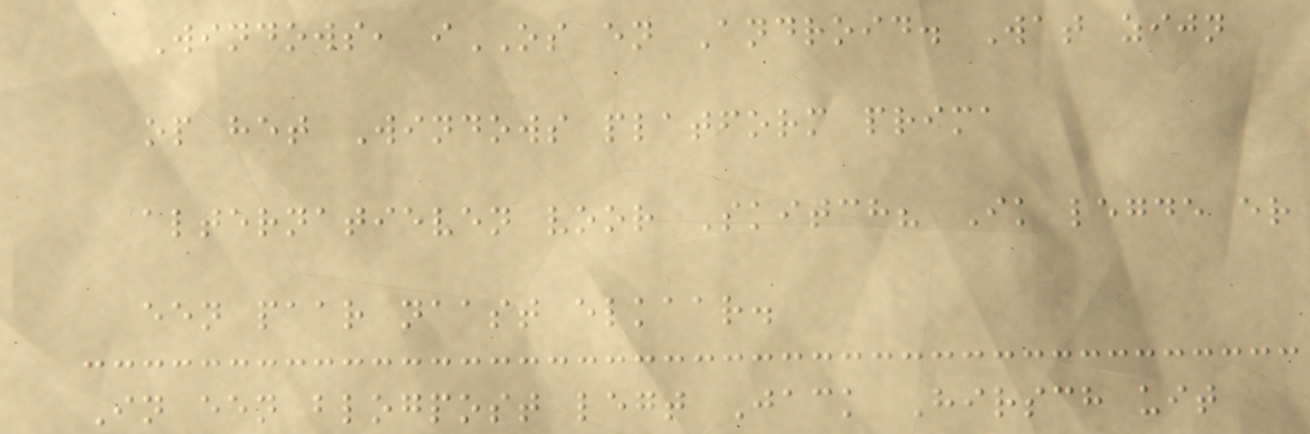Windows, iOS en Android. Wat zijn
op het Windows platform prima
alternatieven voor Skitch? Ik legde er
een paar naast elkaar.
In een blogpost legt Jack Hirsch uit
